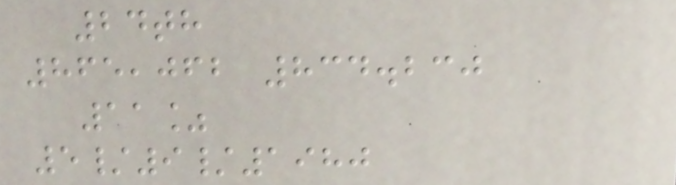24th
865,062 834.230
11%
5/9/1980
